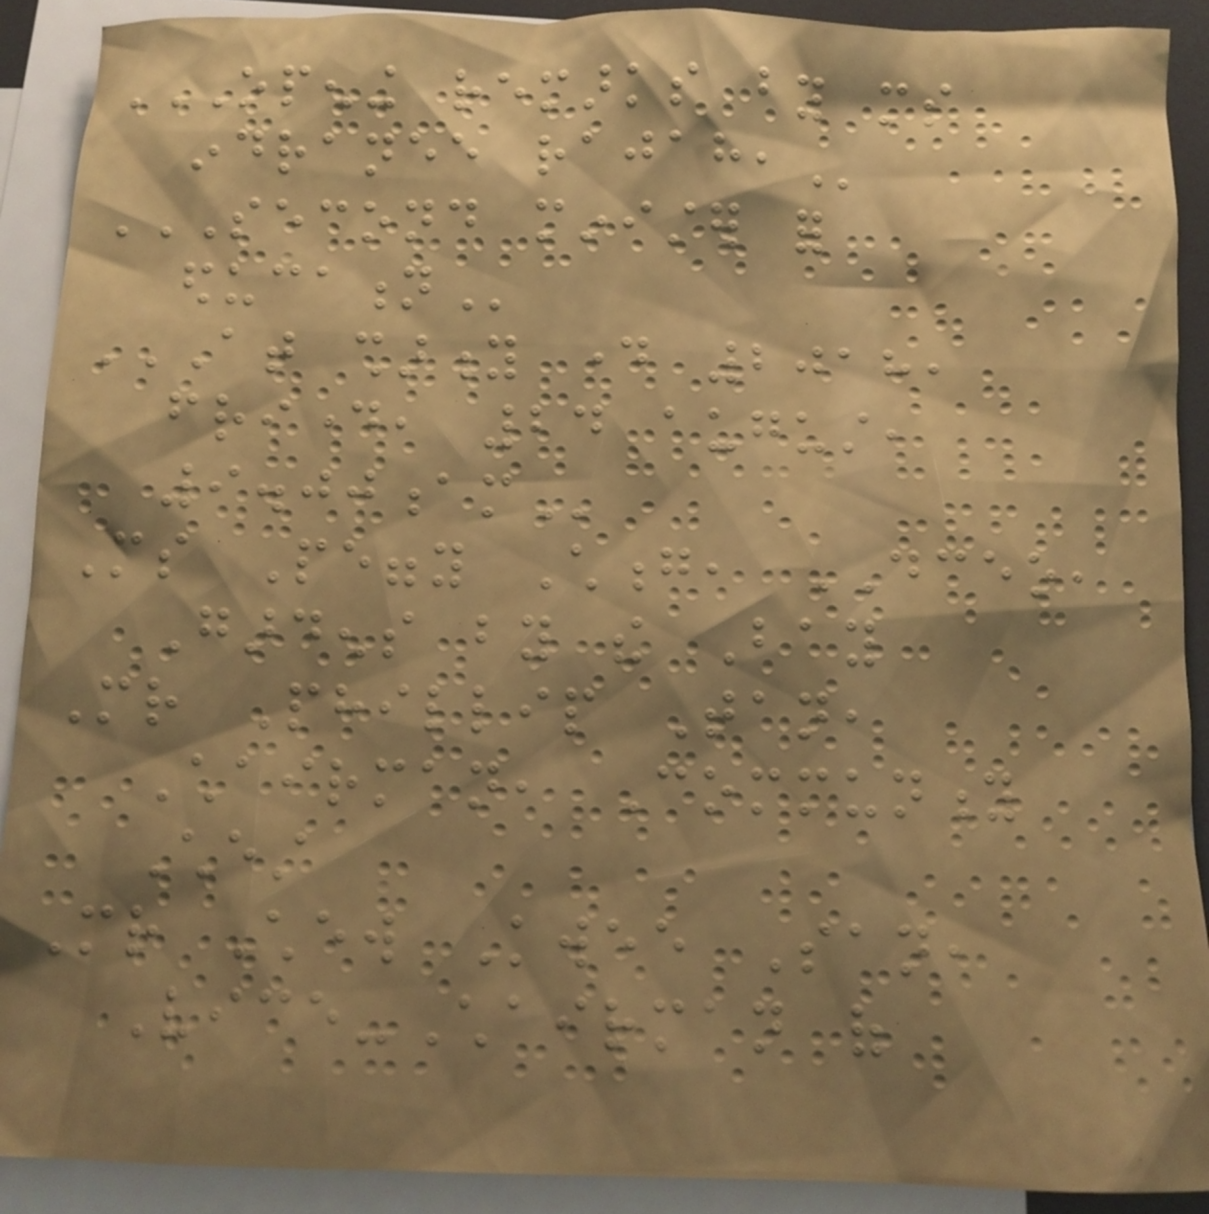OPENING REMARKS BY MS
INDRANEE RAJAH,
SECOND MINISTER FOR
EDUCATION
AT SHARITY DAY 2018,
FRIDAY, 24 AUGUST,
9.00AM
Ms Peggy Chong, DCEO,
Gardens by the Bay
Mr Phillip Tan,
Chairman, Community
Chest
Mr Chew Kwee San,
Vice-Chairman of
